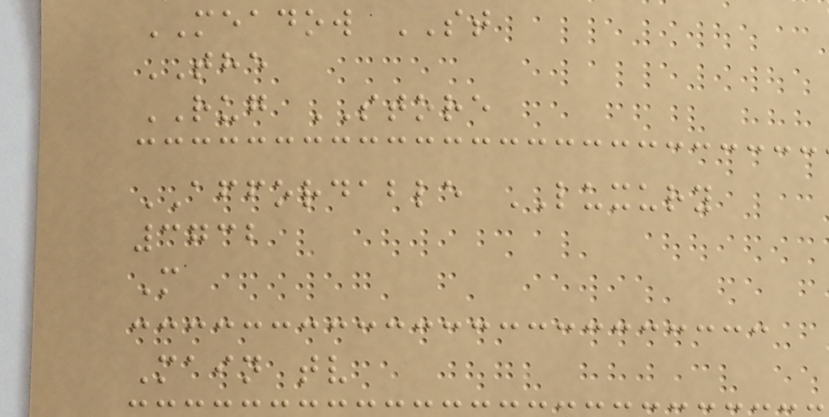MEADOW ST
THE
RUG STORE
AFFORDABLE LUXURY
3732
M
Main tv
